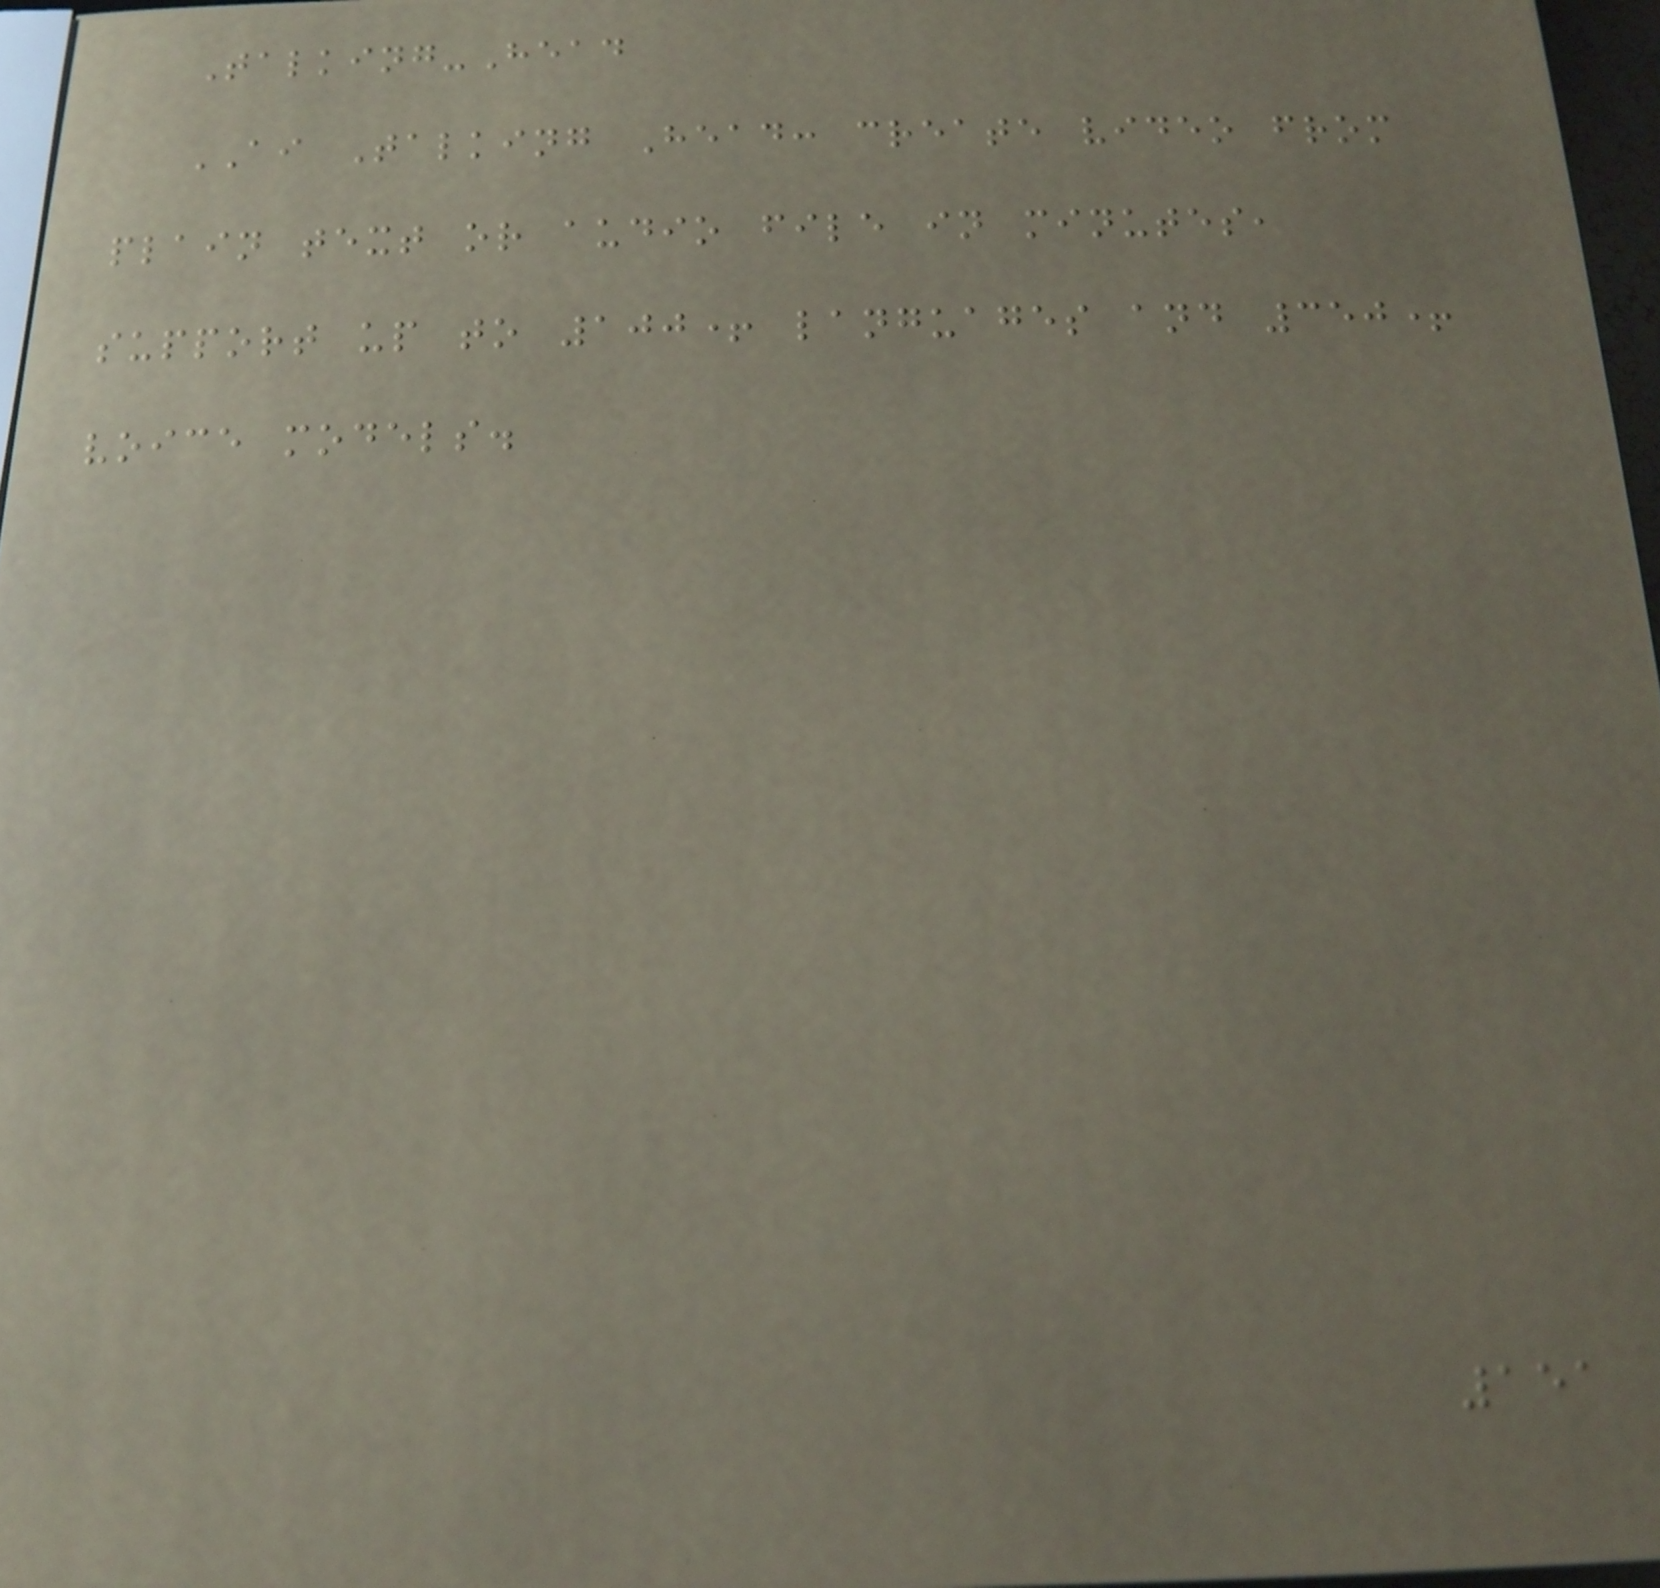Talking-Head
AI Talking Head: create video from
plain text or audio file in minutes,
support up to 100+ languages and 350+
voice models.
151
